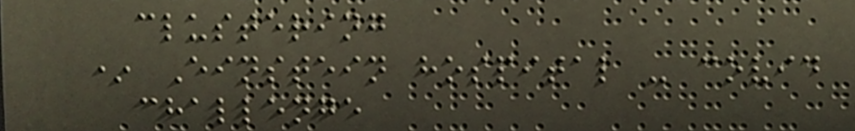clustering
* Einstein hospital - covid
challenge
